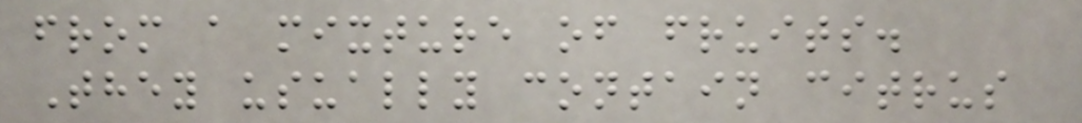from a mixture of fruits.
They usually contain citrus
